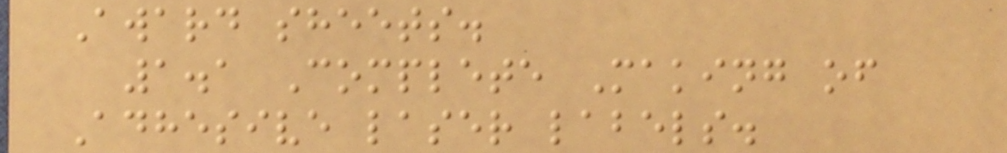Award sheets.
1.1 Complete Making of
Adhesive laser labels.
